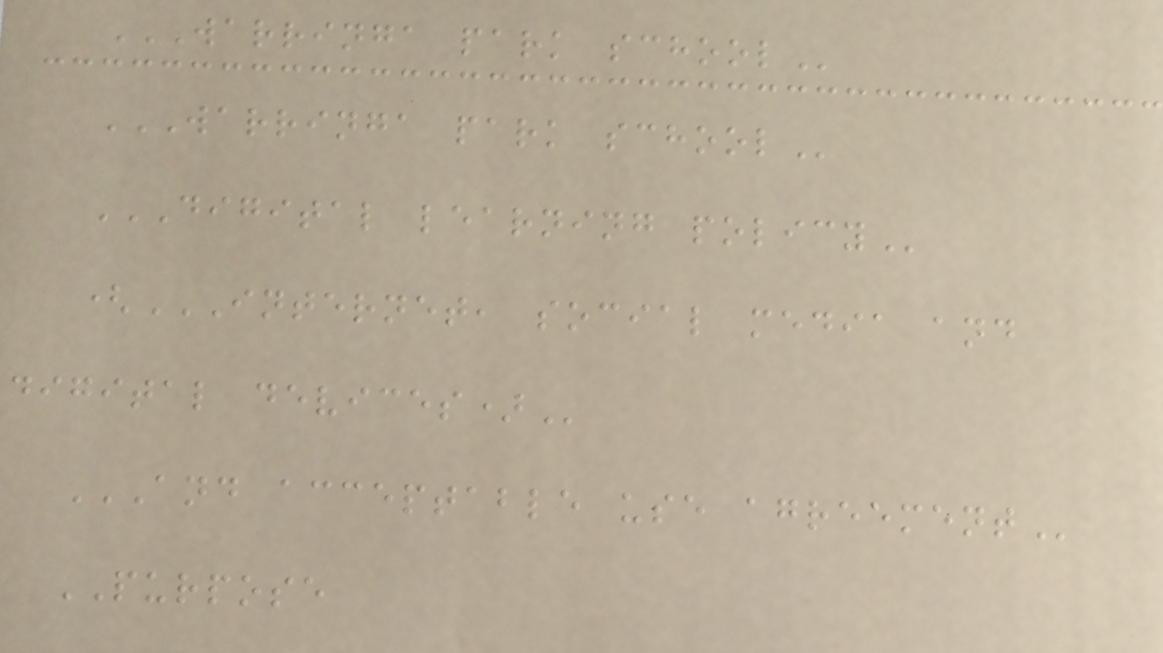WARRINGA PARK SCHOOL
WARRINGA PARK SCHOOL
DIGITAL LEARNING POLICY
(INTERNET, SOCIAL MEDIA AND
DIGITAL DEVICES)
AND ACCEPTABLE USE AGREEMENT
PURPOSE
